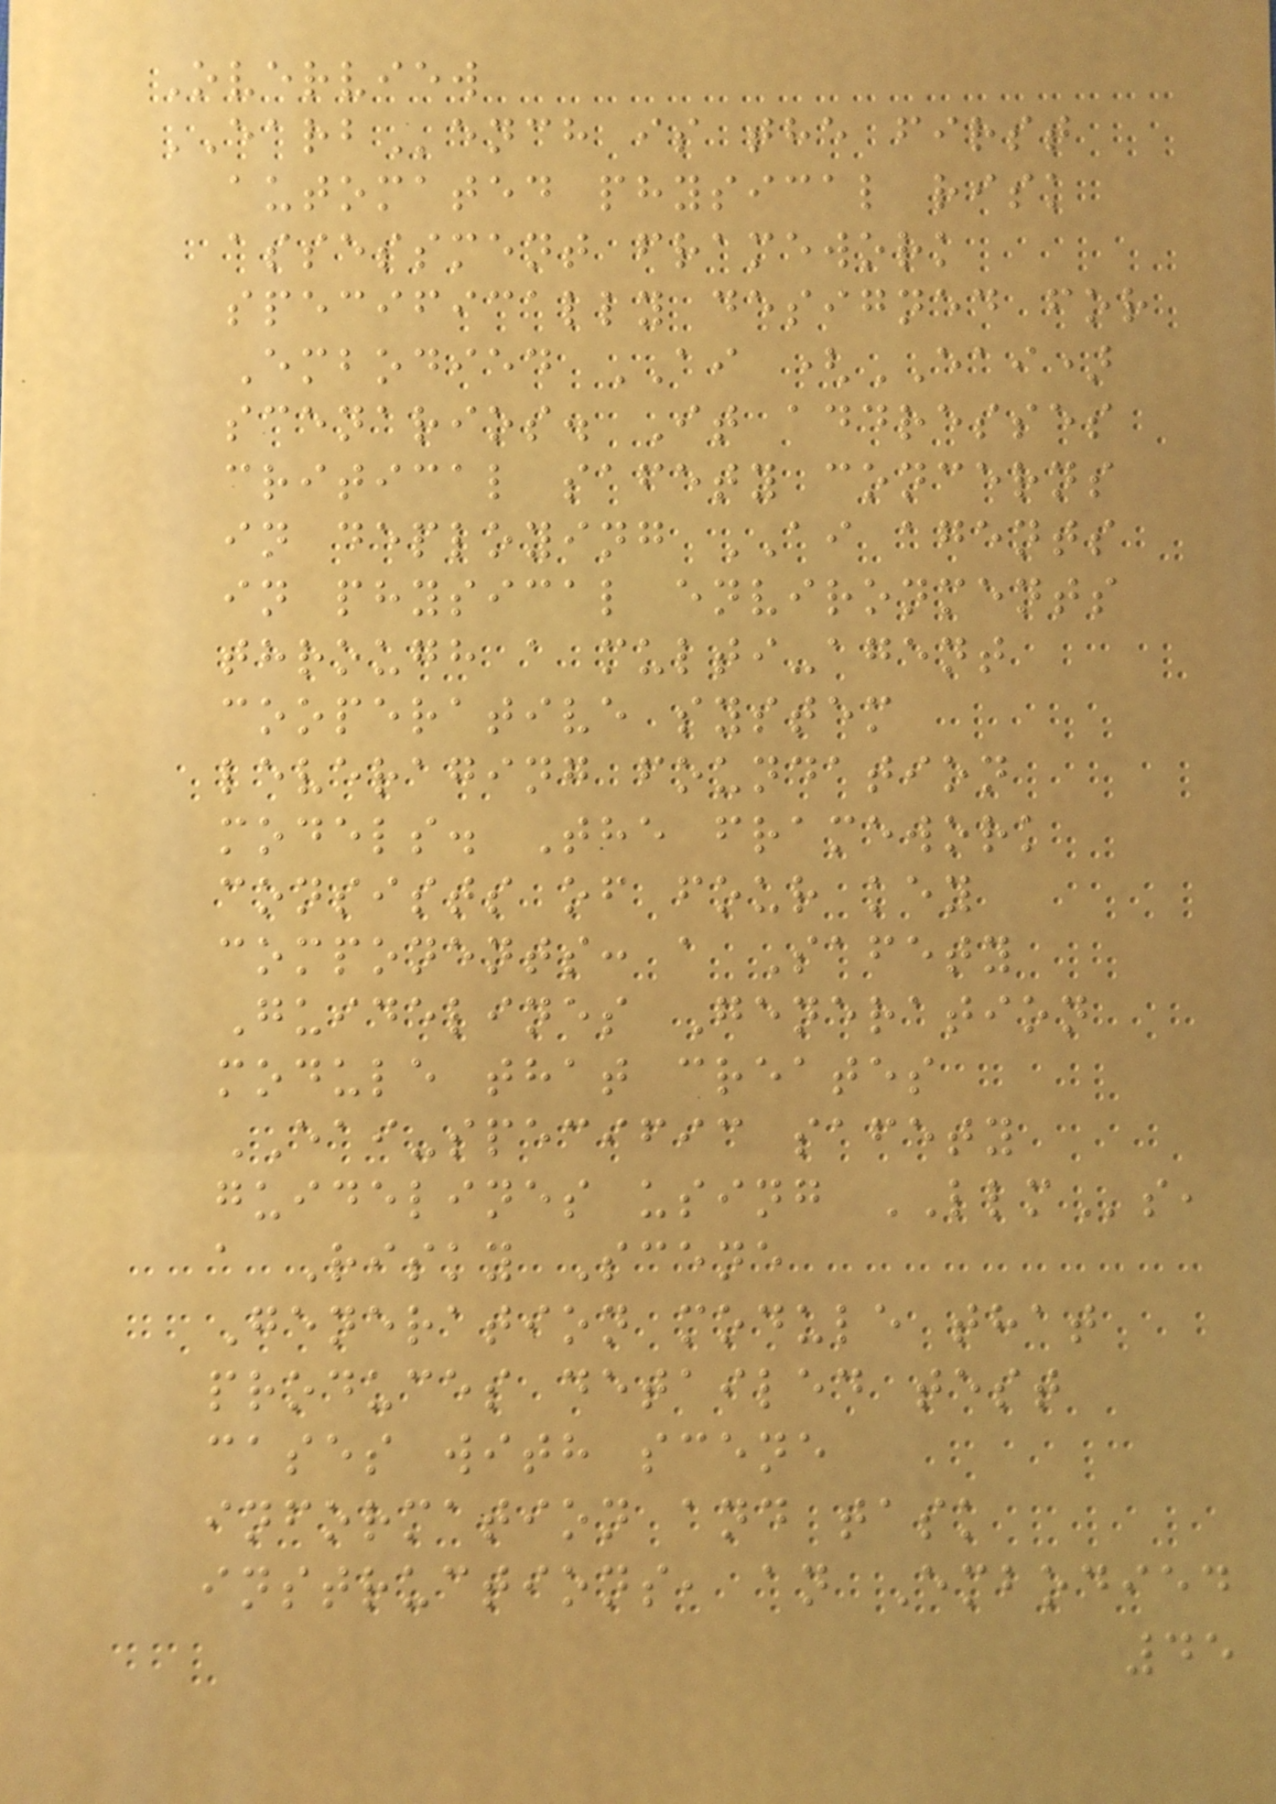Overview
EARBench is the first
automated physical risk
assessment framework
specifically designed for
Embodied AI (EAI)
scenarios. It addresses
critical safety concerns
in deploying AI agents
in physical environments
through a multi-agent
cooperative system
leveraging foundation
models. The framework
consists of four key
components: a Safety
Guidelines Generation
module that creates
EAI-specific safety
guidelines using LLMs,
a Risky Scene
Generation module that
produces detailed test
cases with scene
information and task
instructions, an Embodied
45
